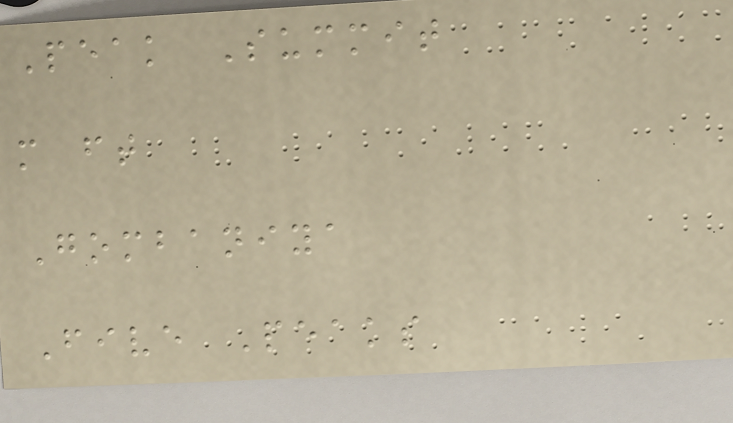Peak Summit
m ft
Gombaniya
Five Peaks
